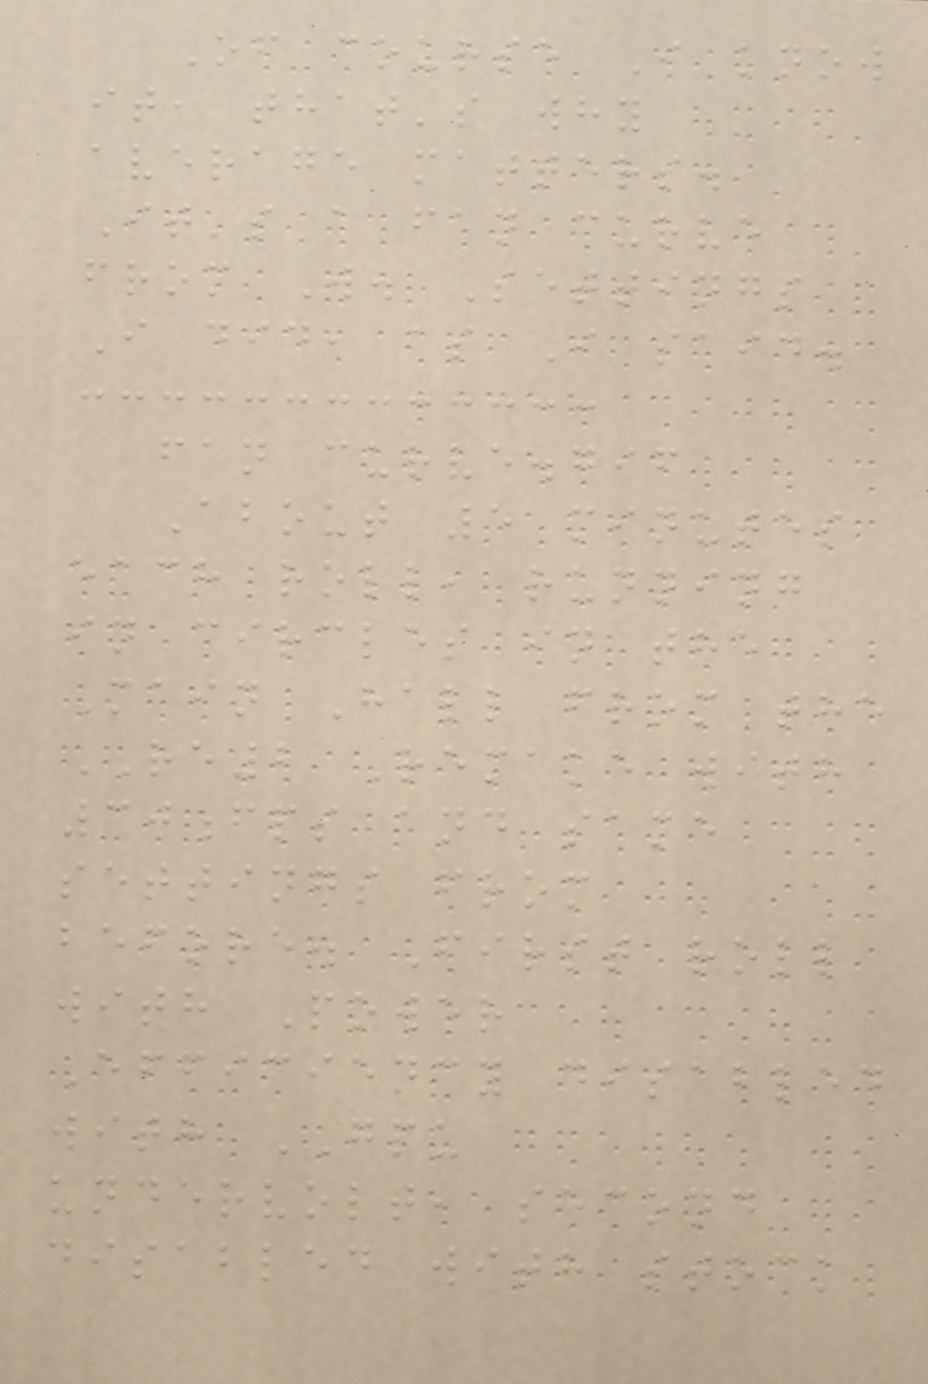Of course I know
it, that's why
average matters.
It's a fan curve
from W. Settings
I did, as I said.
fan curve.gif
About 5 minutes
each roll, running
in circles in the
Main Hall from the
RE2 Remake with
30fps and same
settings from
before. First roll
with Power
Efficiency disabled
with GPU
undervolt, second
disabled with stock
